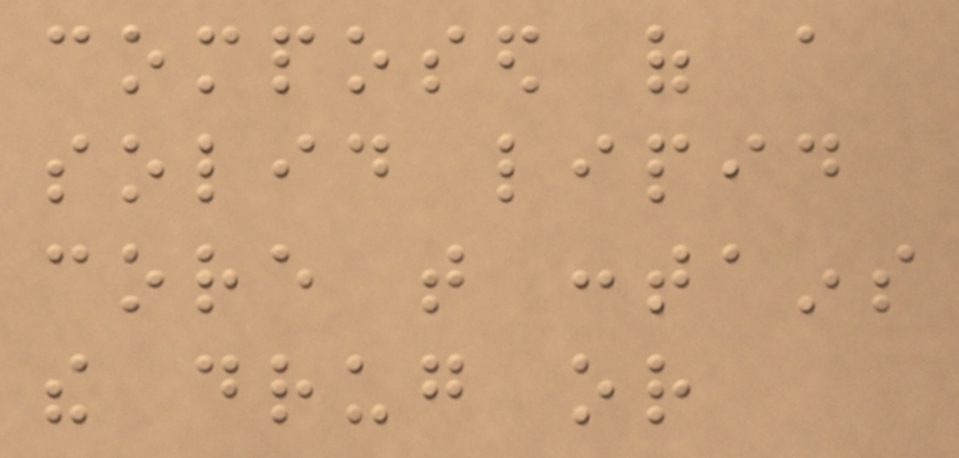composed of a
solid lipid
core that contains
the drug or
